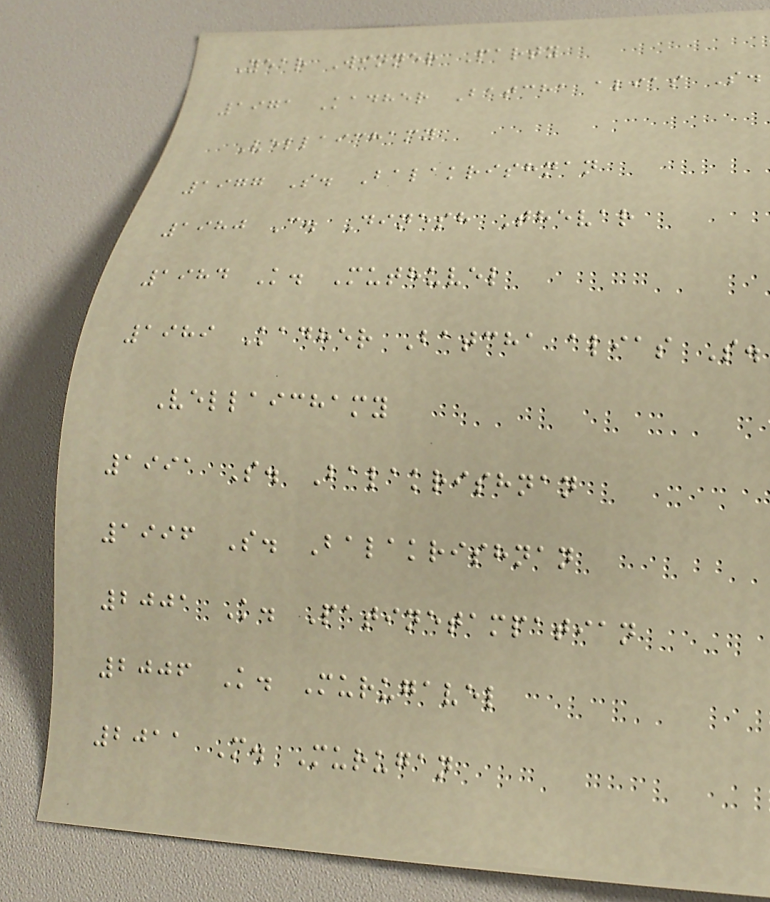Year Winner Party
1971 Kadher Batcha alias S.
Vellaichamy
1977 S. Balakrishnan
1980 C. Dinesh Thevar
1984 K. Muthuvel
1989 Kadher Batcha alias S.
Vellaichamy
1991 S. Balakrishnan
1996 S. Balakrishnan
2001 K. Patinetampatian
2006 K. Murugavel
2011 M. Murugan
